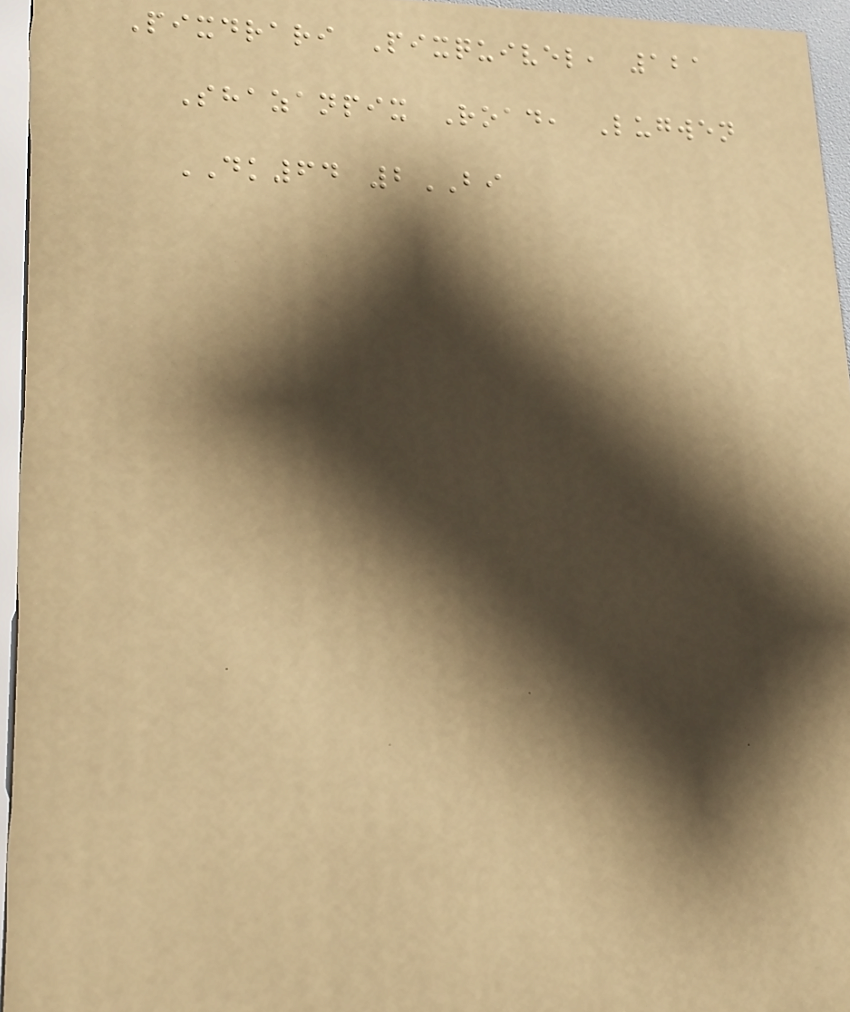Pixdrari Pixquivel, 121
Shazanpix Road, Lugwen
DK64 2BI
